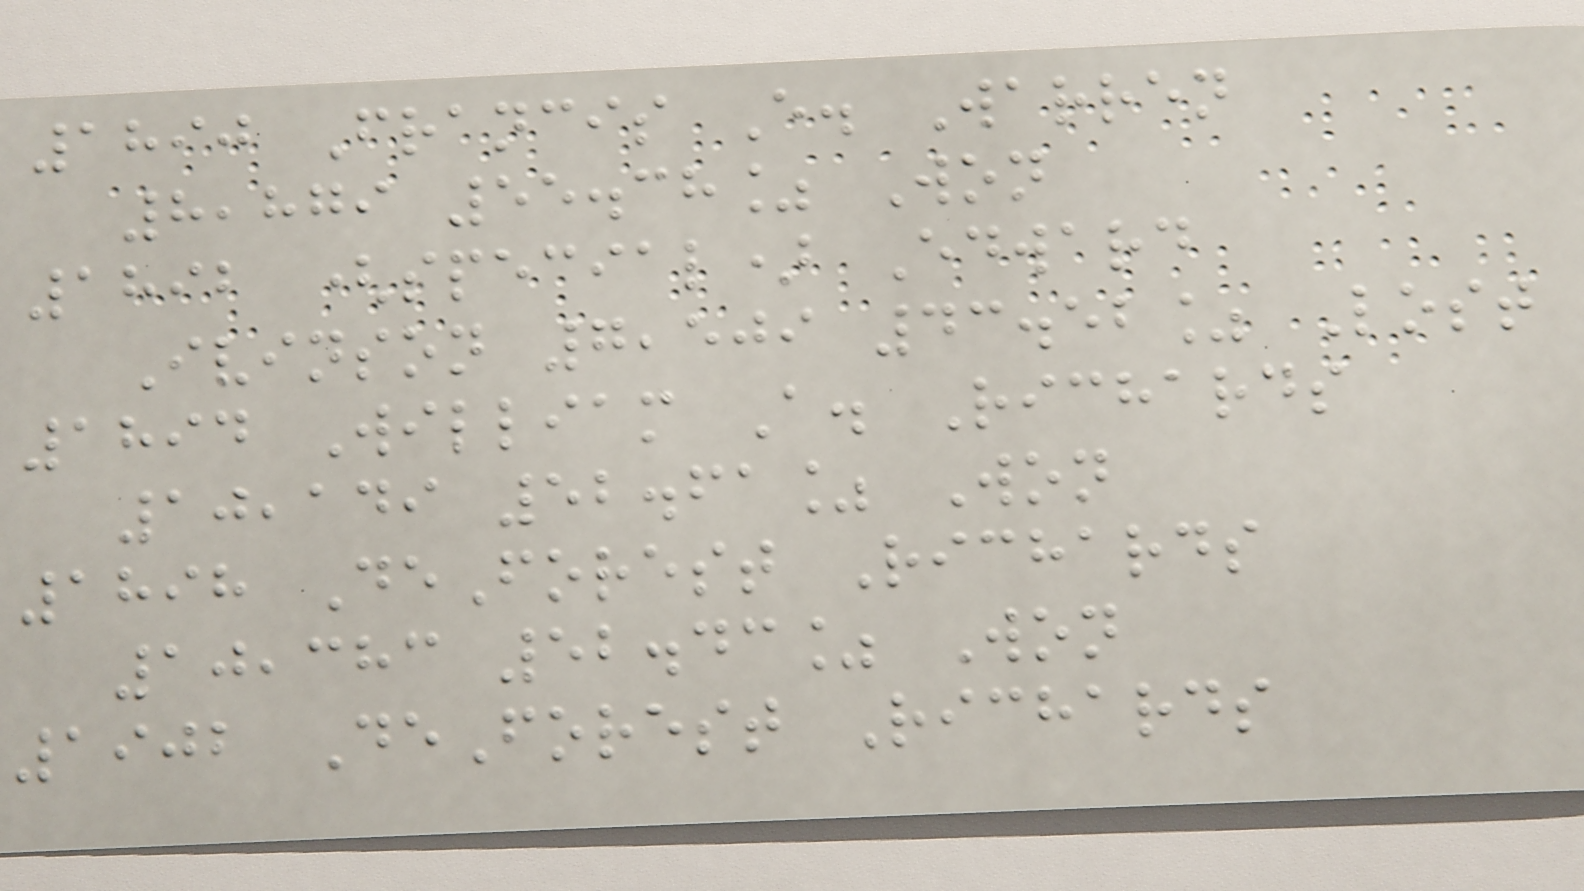1890 Francis E. Warren
8,879 55.38% Won
1892 (special) Edward
Ivinson 7,509 43.52% Lost
1894 William A. Richards
10,149 52.61% Won
1898 DeForest Richards
10,383 52.43% Won
1902 DeForest Richards
